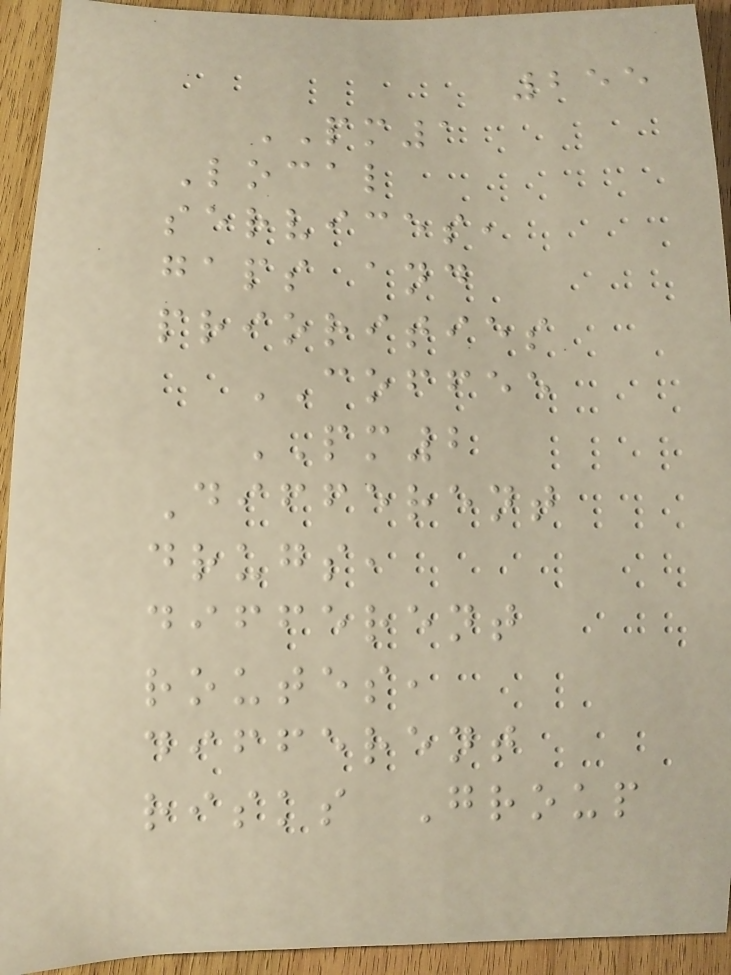255
PM1
Local
services,
gaps and
priorities
COFFEE
PM2
Different
drugs,
different
routes,
different
risks Group
